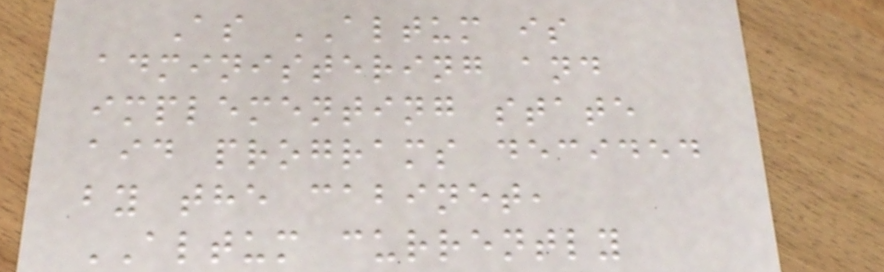As ALTUM is
administering and
implementing state
aid programs decided
by the cabinet,
ALTUM currently
